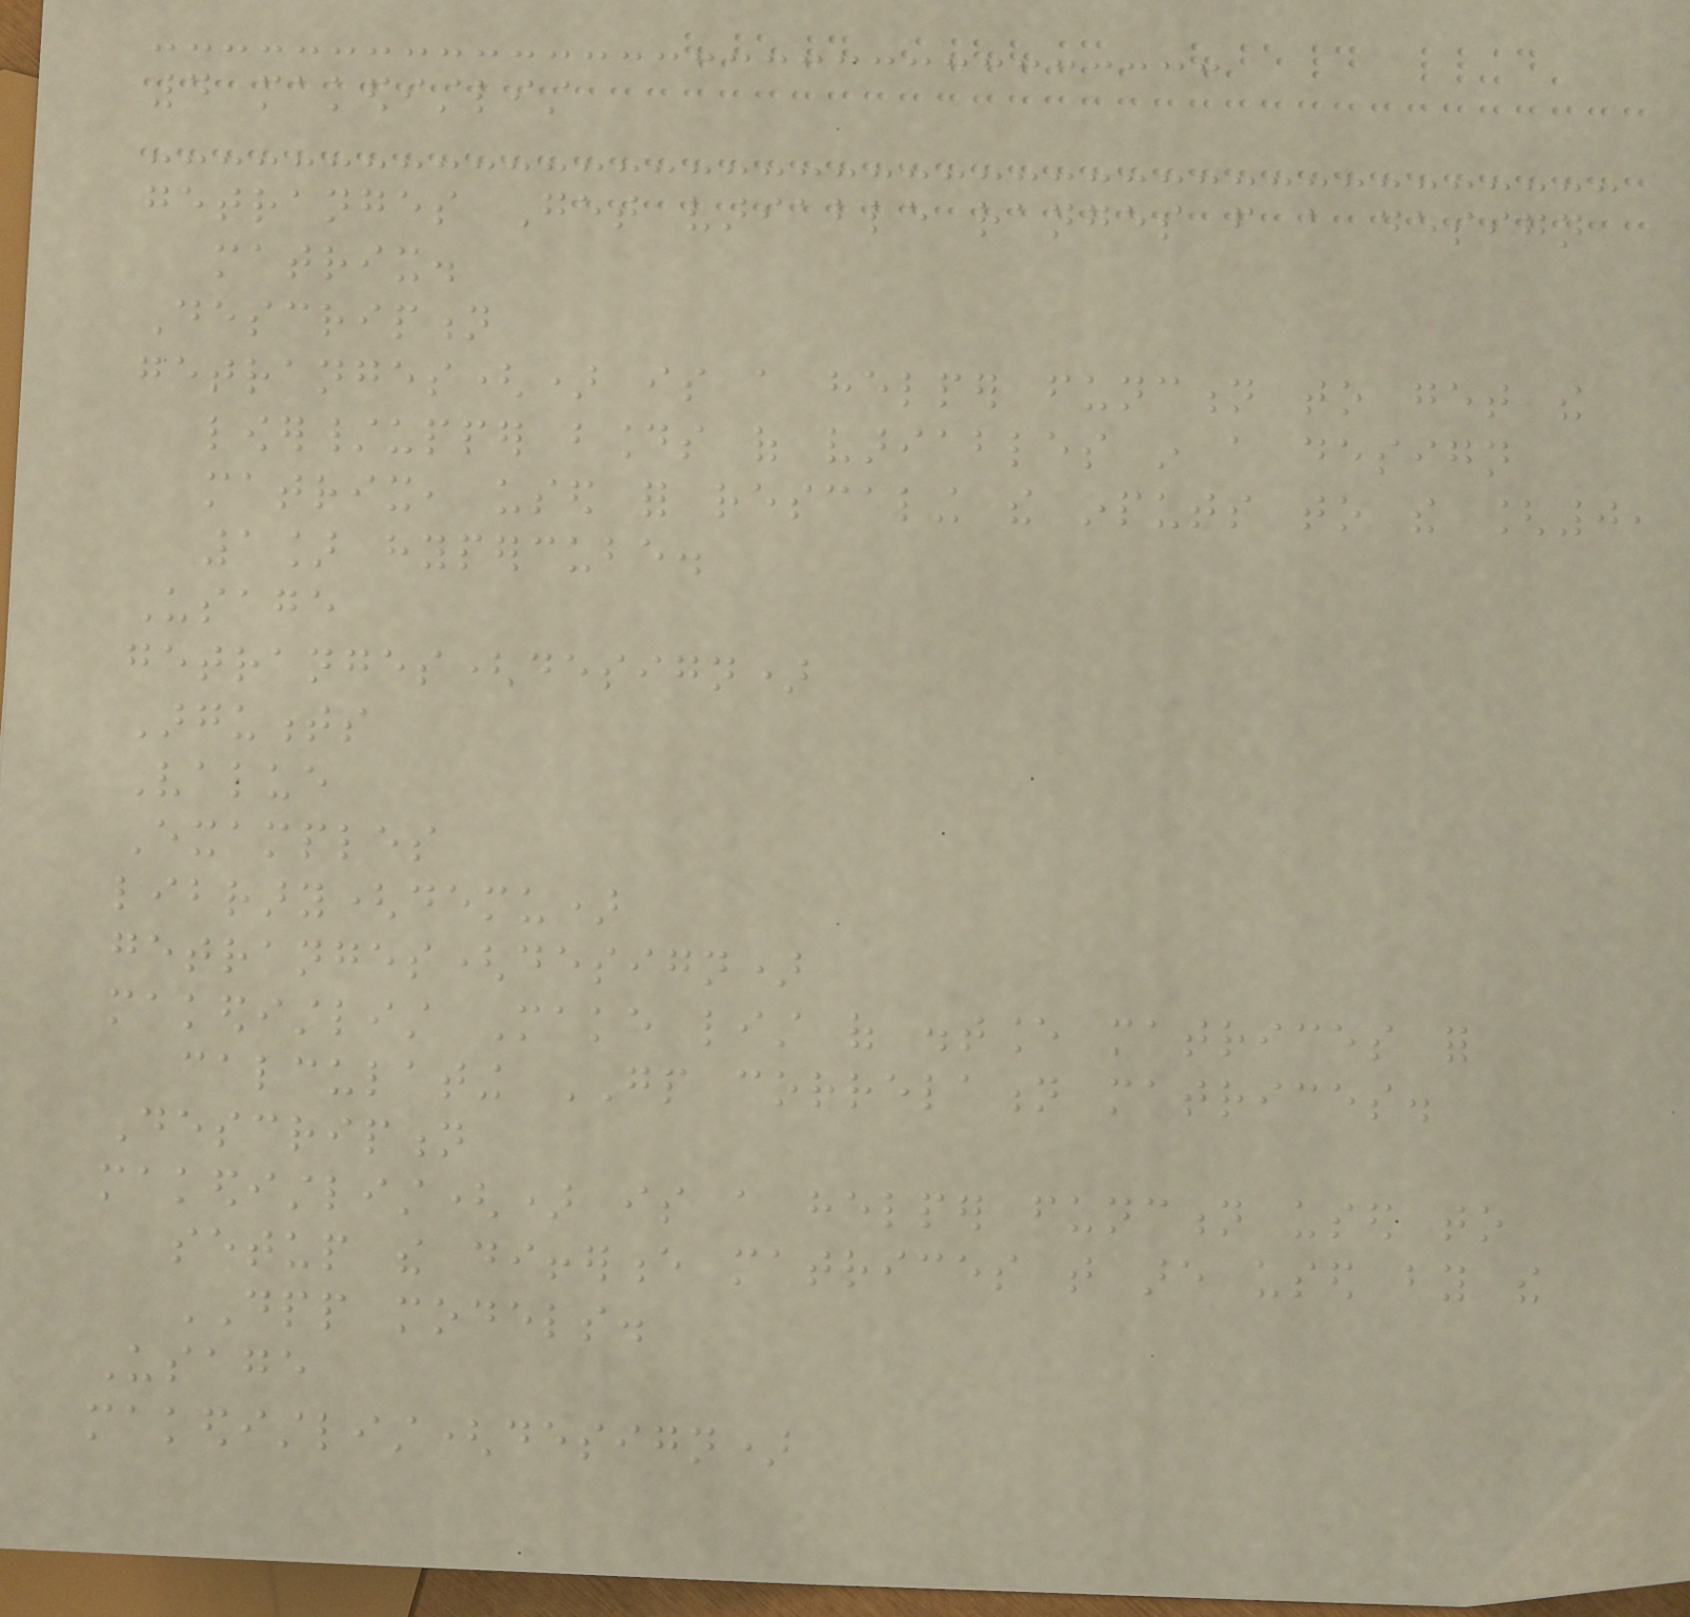4 makedistlist
getranges Get variable ranges from a design
matrix.
Description
getranges() is a helper function to get the
lower/upper bounds of variables in a design
matrix, used for rescaling the inputs to the [0,
1] hypercube.
Usage
getranges(design)
Arguments
Value
Examples
library(demu)
getranges(design)
makedistlist Make list of distance matrices for
calculating GP correlation matrices.
Description
makedistlist() is a helper function used to
setup the difference matrices that are used by the
DPP models.
Usage
makedistlist(design)
